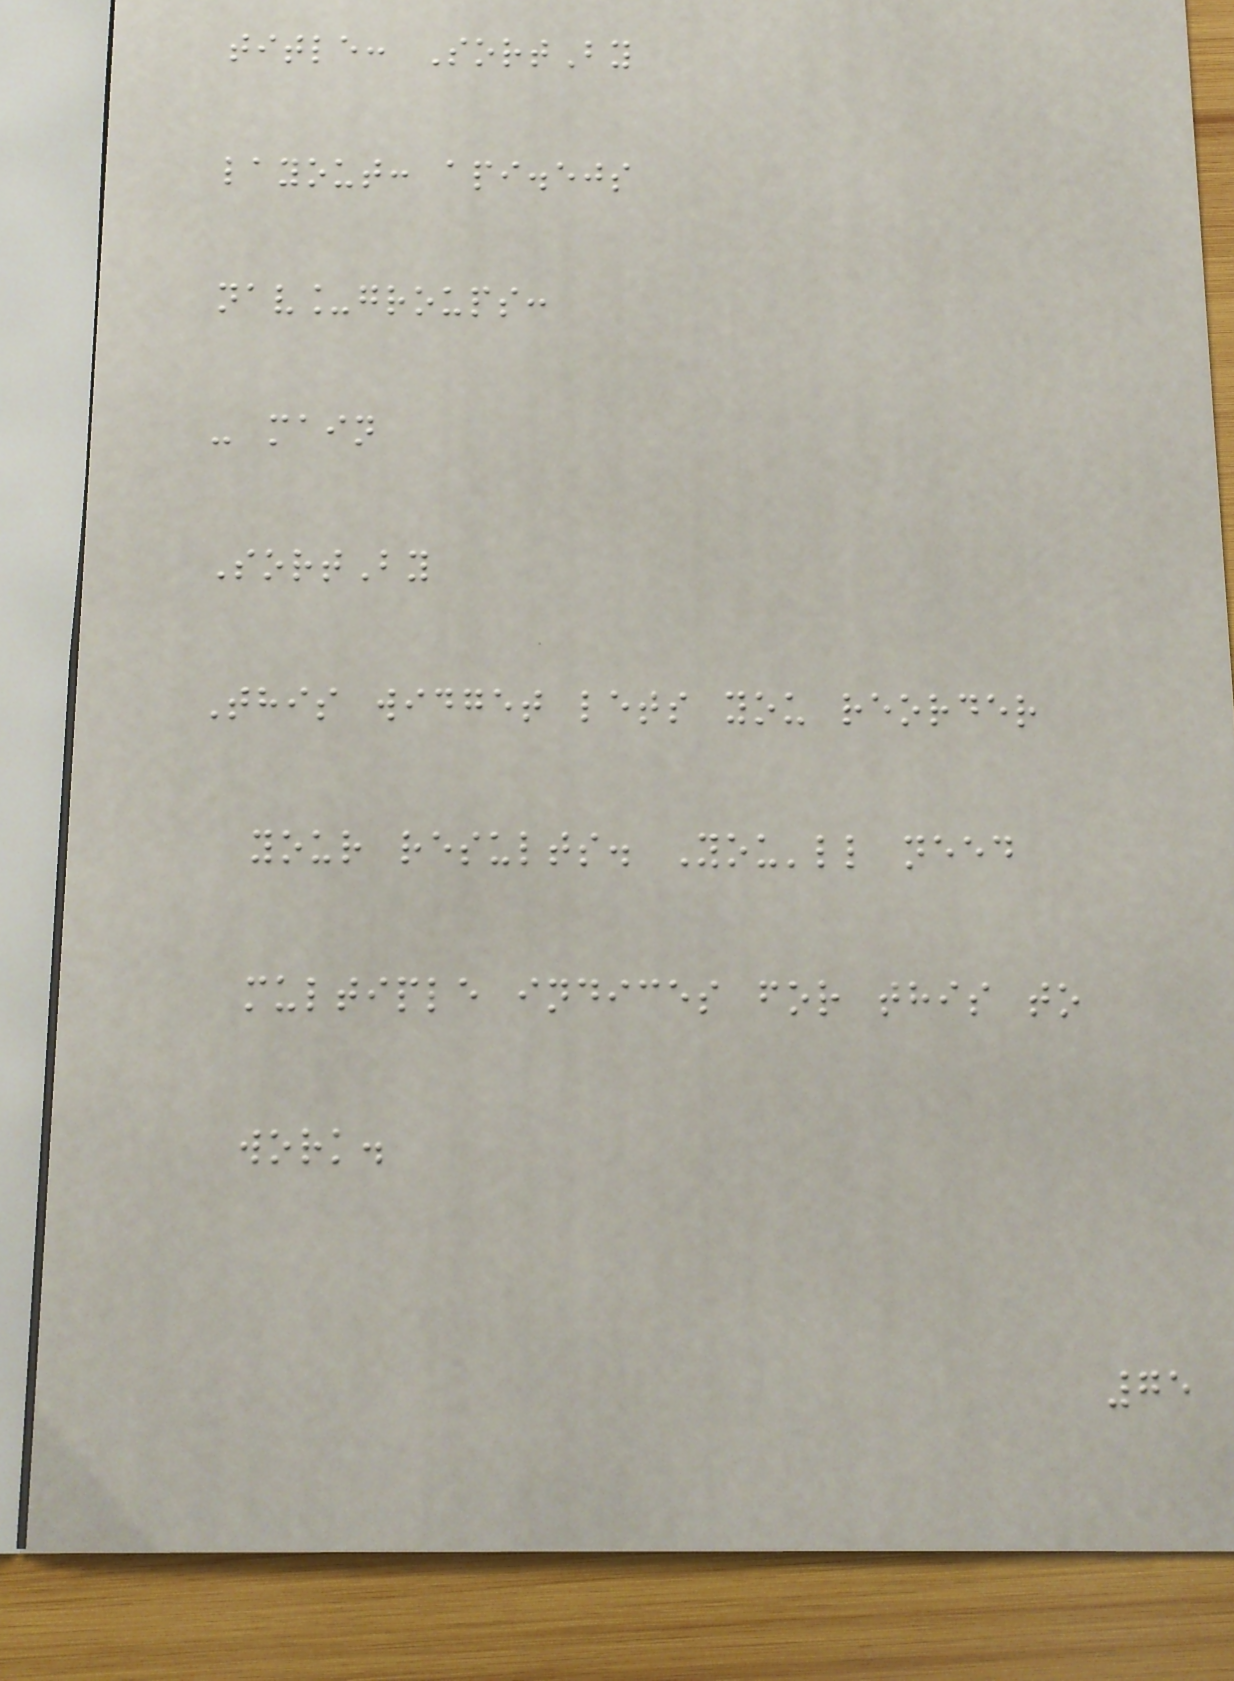title: SortBy
layout: api.ejs
nav_groups:
- main
SortBy
This widget lets you reorder
your results. You'll need
multiple indices for this to
work.
75
